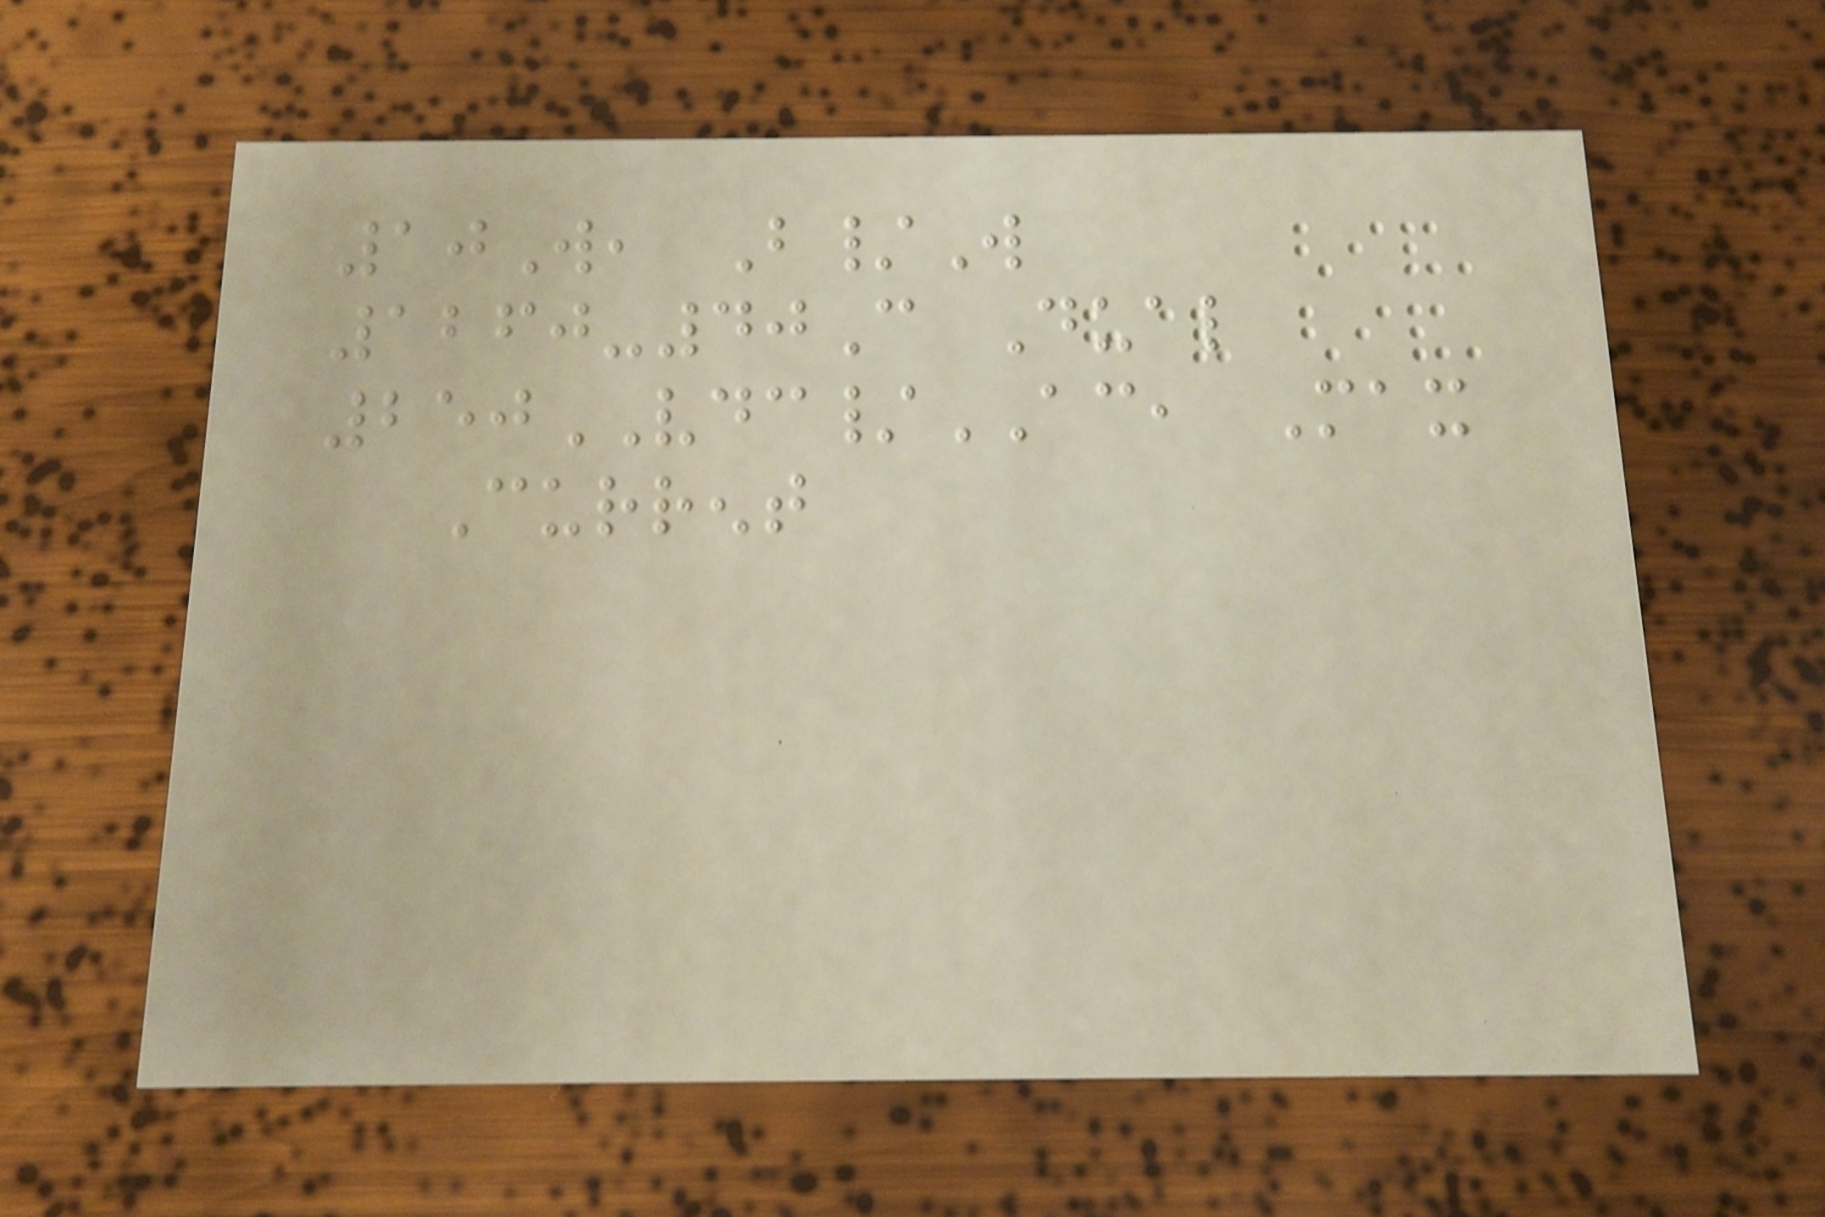10W, B/W
1260-40C Dual
250VDC/AC, Max
Current
